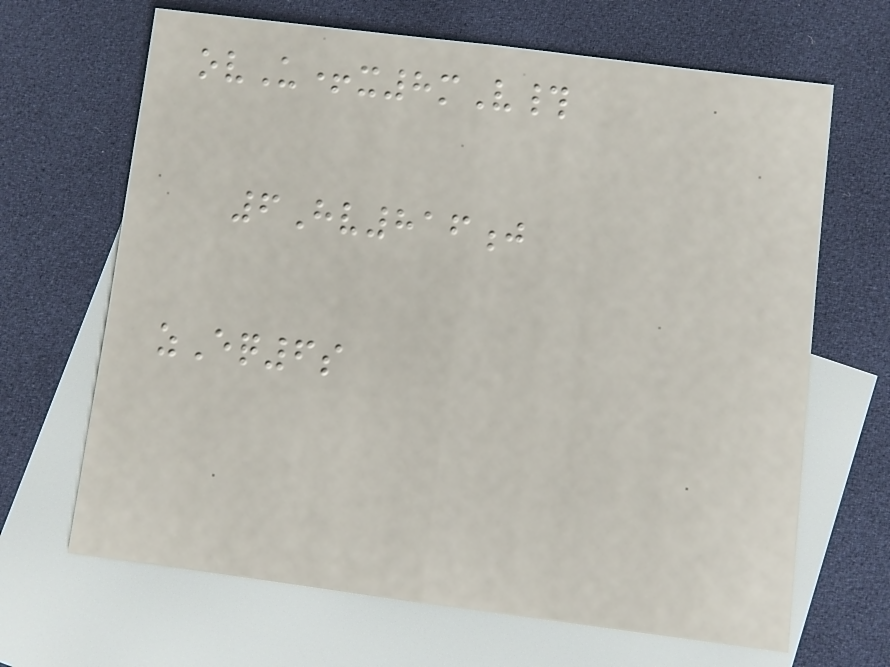ovU+x8mV#
6Hv816j
zEq6s
